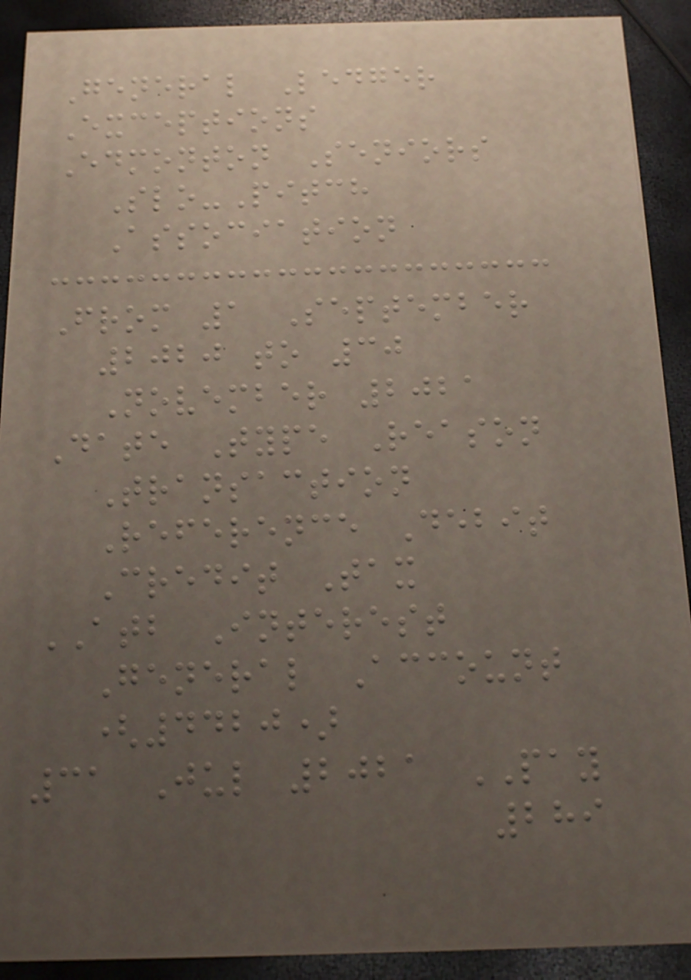General Ledger
Exceptions
Edmonton Seniors
Slo-Pitch
Association
From 1 September
2020 to 30
November 2021
Date Type Reason
Transaction
Reference Debit
Credit Tax
ATB Interest
General Account
(4420)
31 Jul 2021 PAY
289
